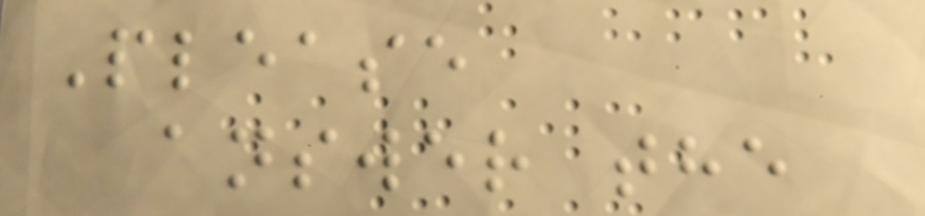Please
answer the
